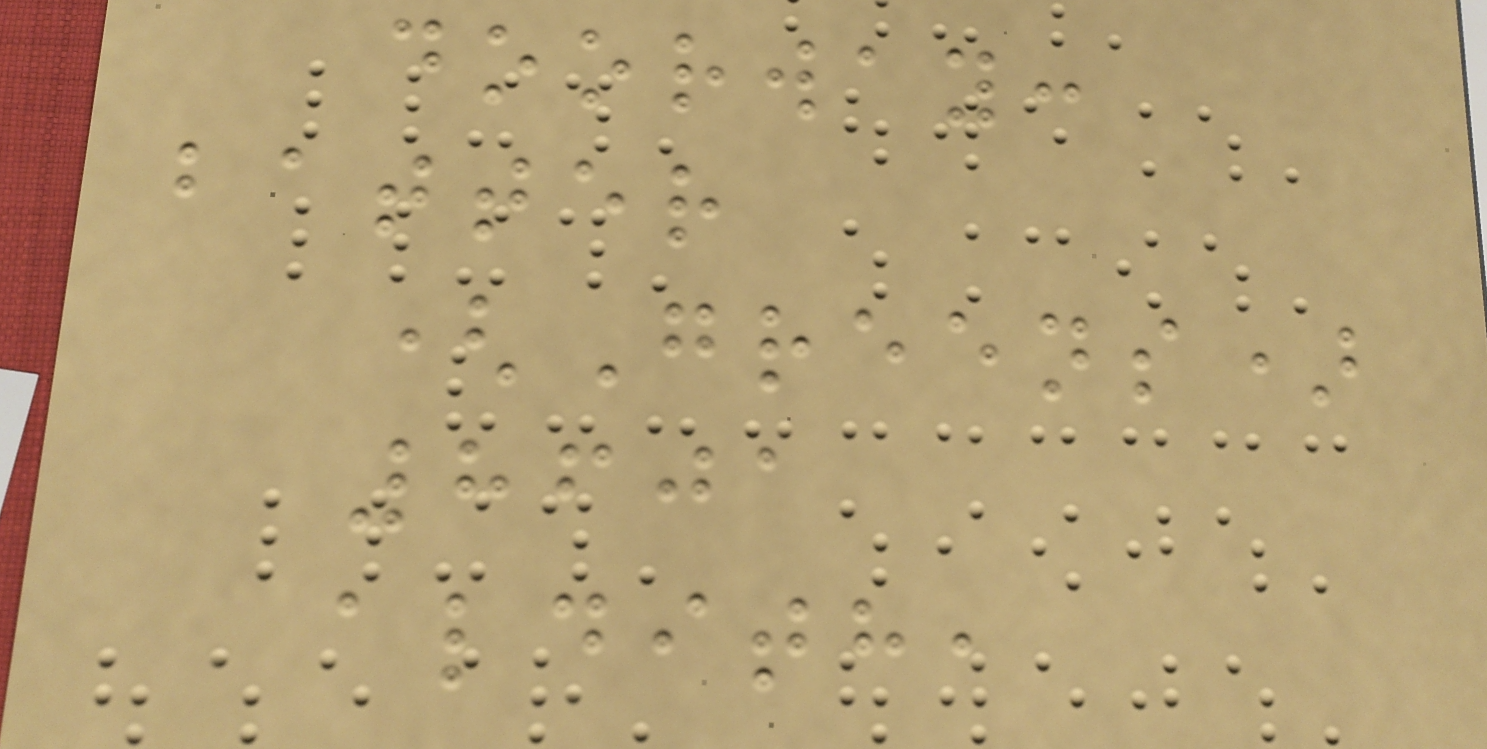doorway:
batter
(Greens)
8601
aldith,
